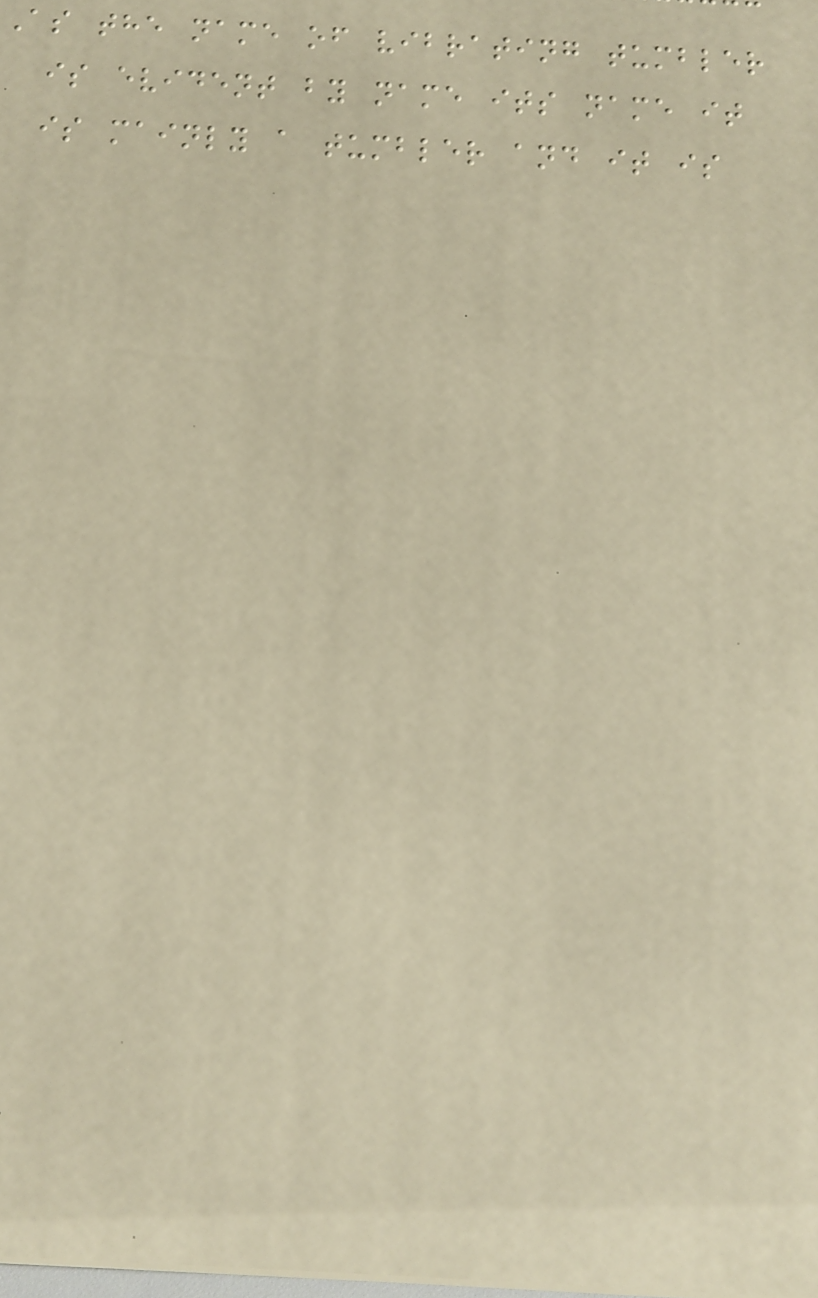As the name of vibrating tumbler
is evident by name its name it
is mainly a tumbler and it is
